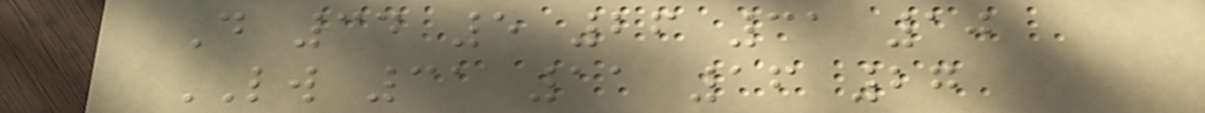D 34 5 26 31 10
LW 31 11 16 27
